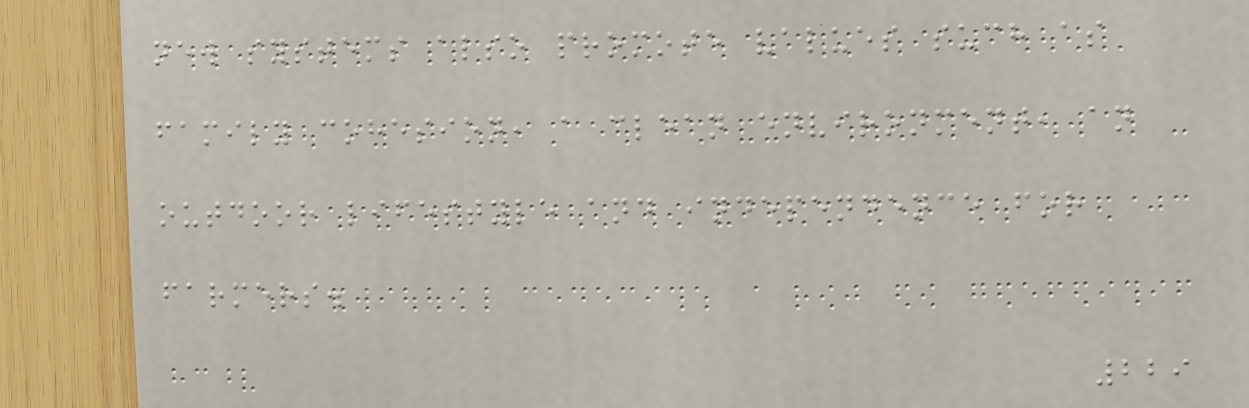new systems also promote values such as
family cohesion, a clean environment, an
outdoor lifestyle and independence for
farmers.
229
